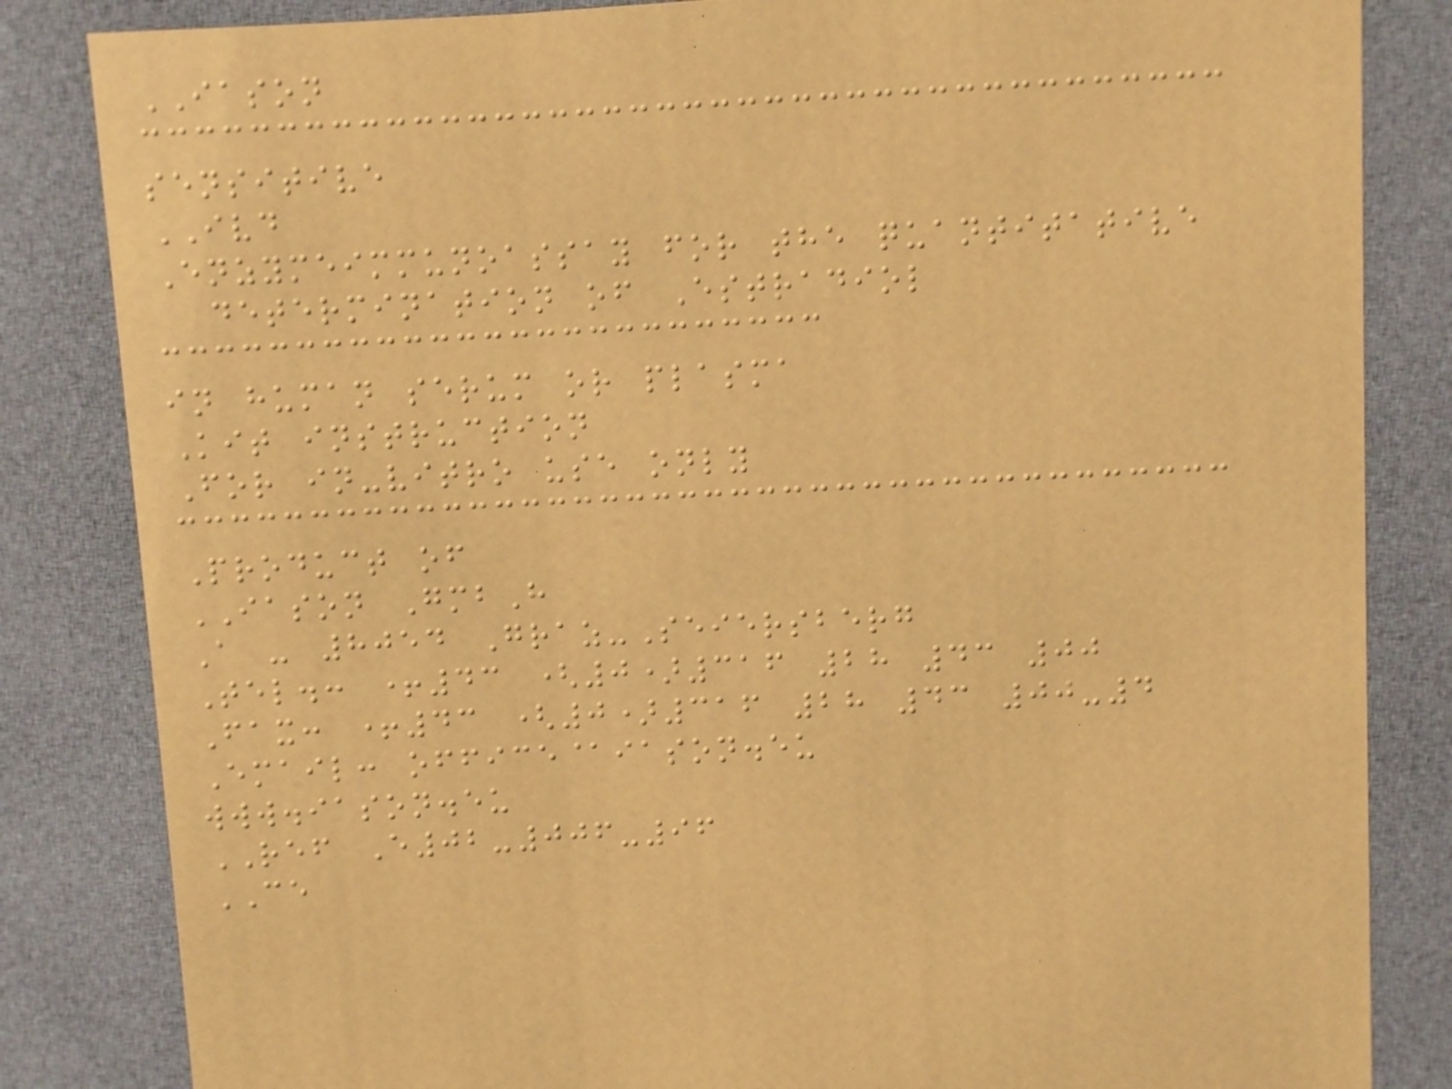IASON
sensitive
IVD
Enzymeimmunoassay for the quantitative
determination of Estradiol
in human serum or plasma
Kit instruction
For in-vitro use only
Product of
IASON GmbH
A - 8054 Graz-Seiersberg
Tel.: +43 (0)316 28 43 00
Fax: +43 (0)316 28 43 00-4
Email: office@iason.eu
www.iason.eu
REF E02-006-96
CE
